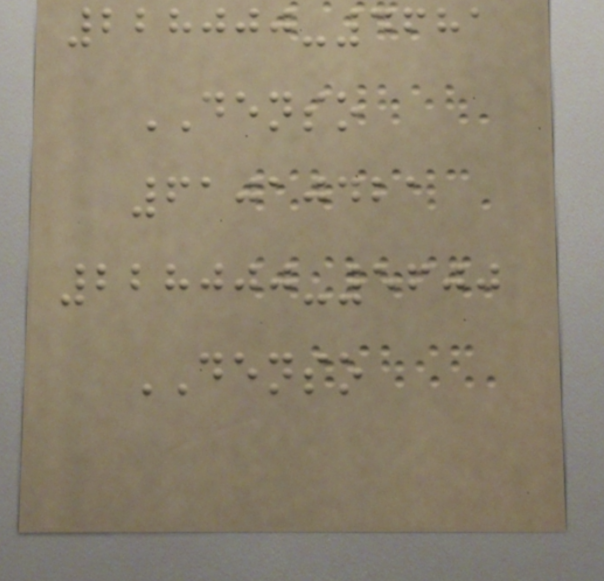228000-4681
DENSO
61010421
228000-5600
DENSO
